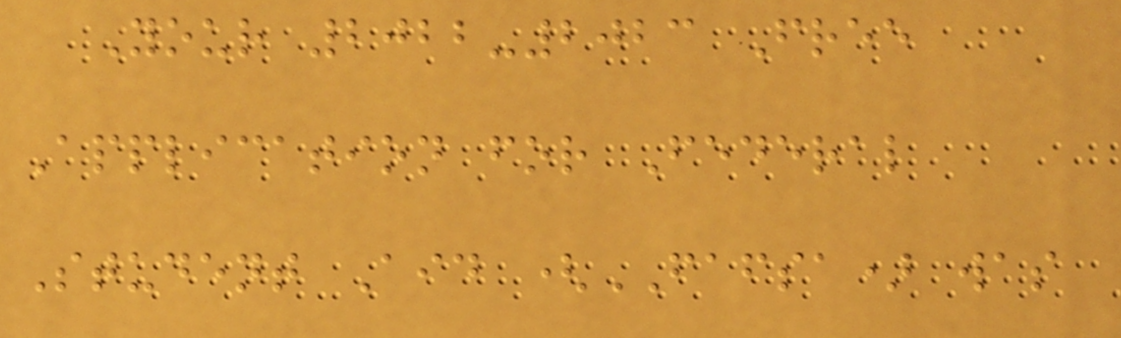Your 2022-2023 Free
Application for Federal
Student Aid (FAFSA) was
